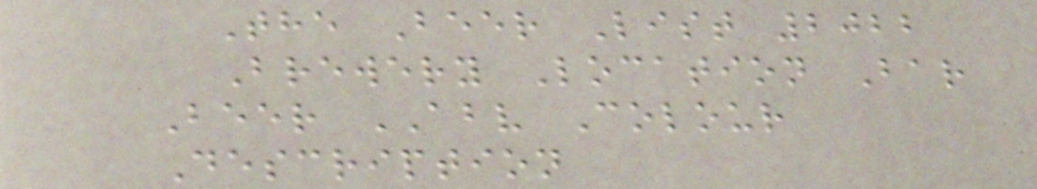The Beer List 2022
Brewery Location Bar
Beer ABV Colour
Description
